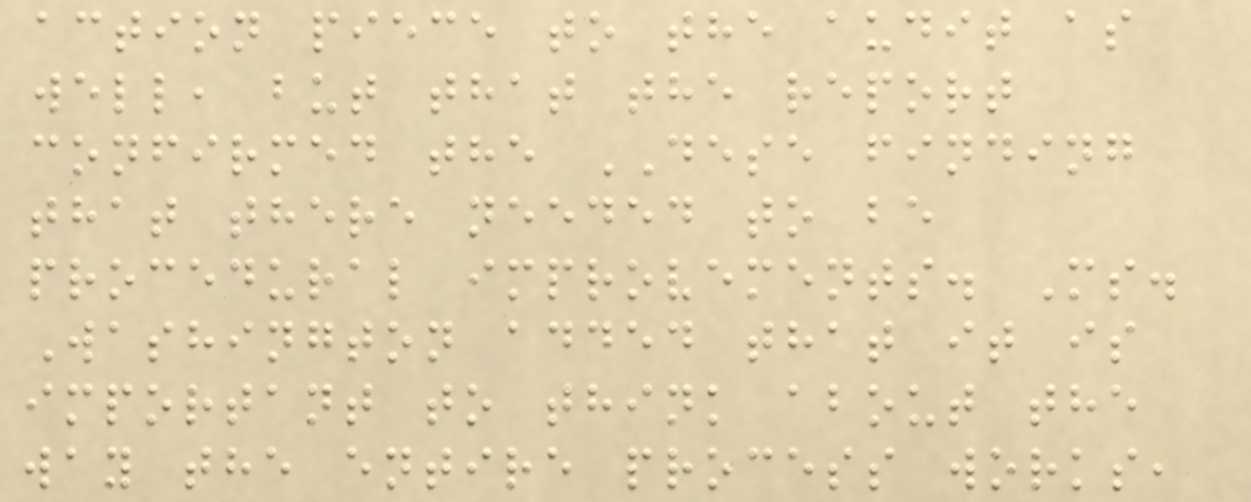action piece to the audit as
well, but that the report
confirmed the DESE finding
that there needed to be
procedural improvements. Ms.
Washington added that it is
important to think about the
way the entire process works,
